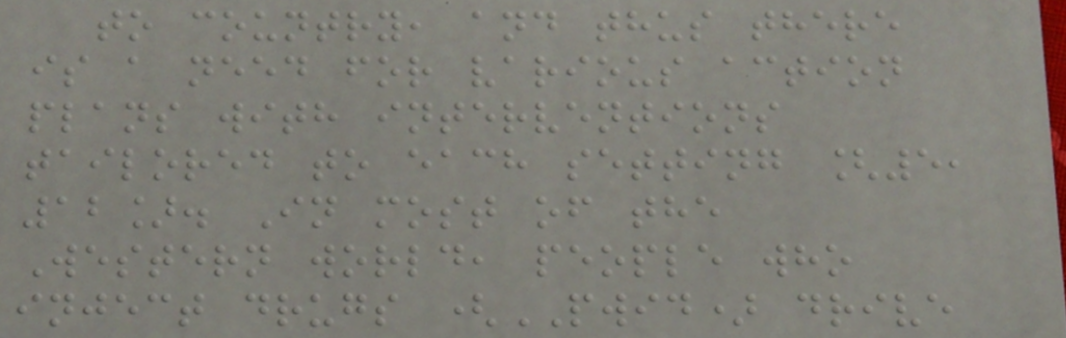to country, and thus there
is a need for various action
plans with interventions
tailored to each setting [5,
12]. In most of the
Western world, people who
inject drugs (PWID) drive
